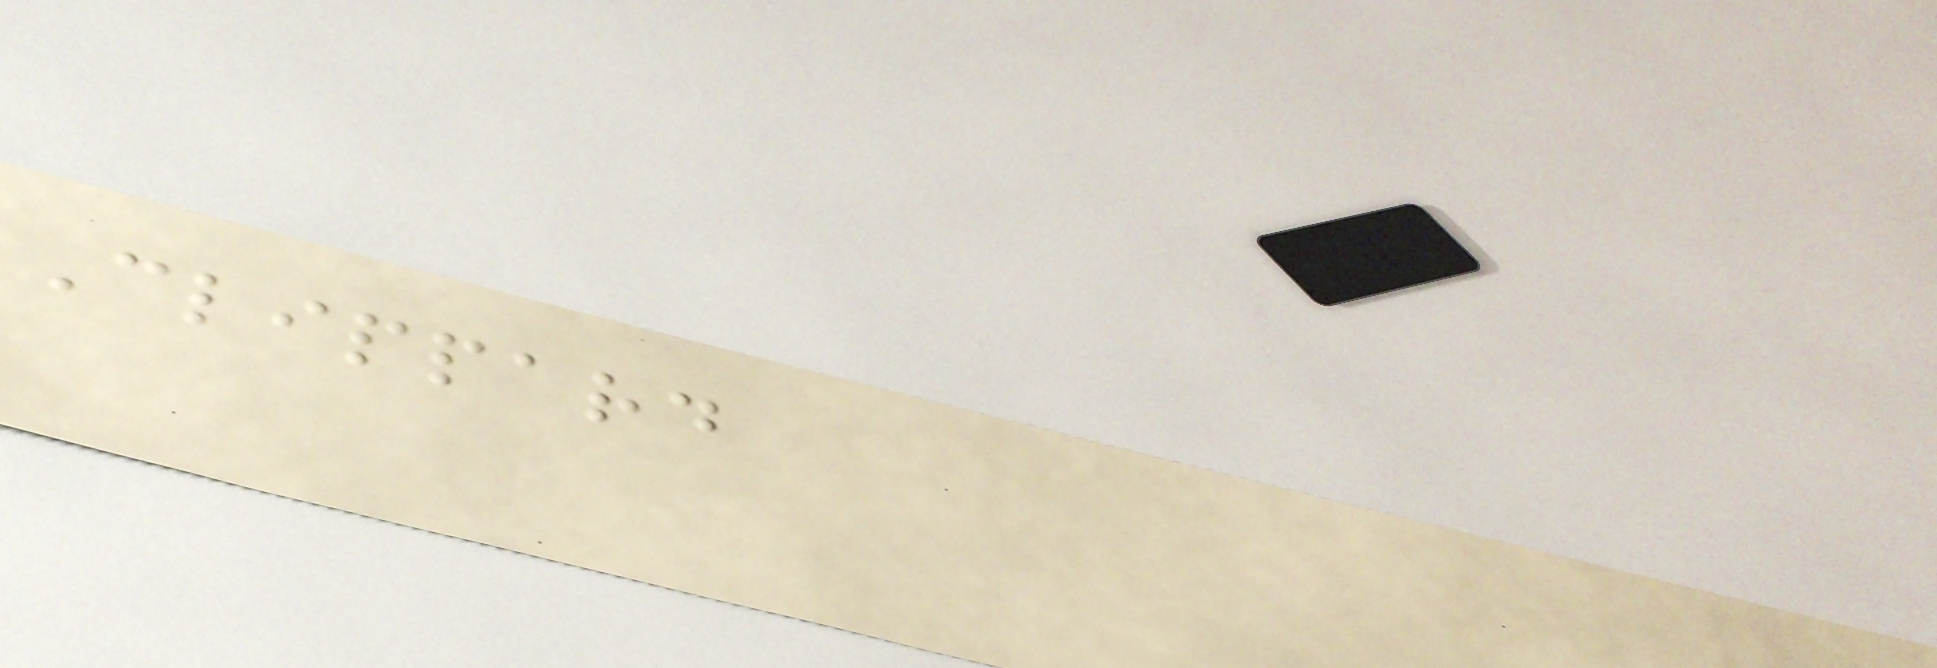Clippard
